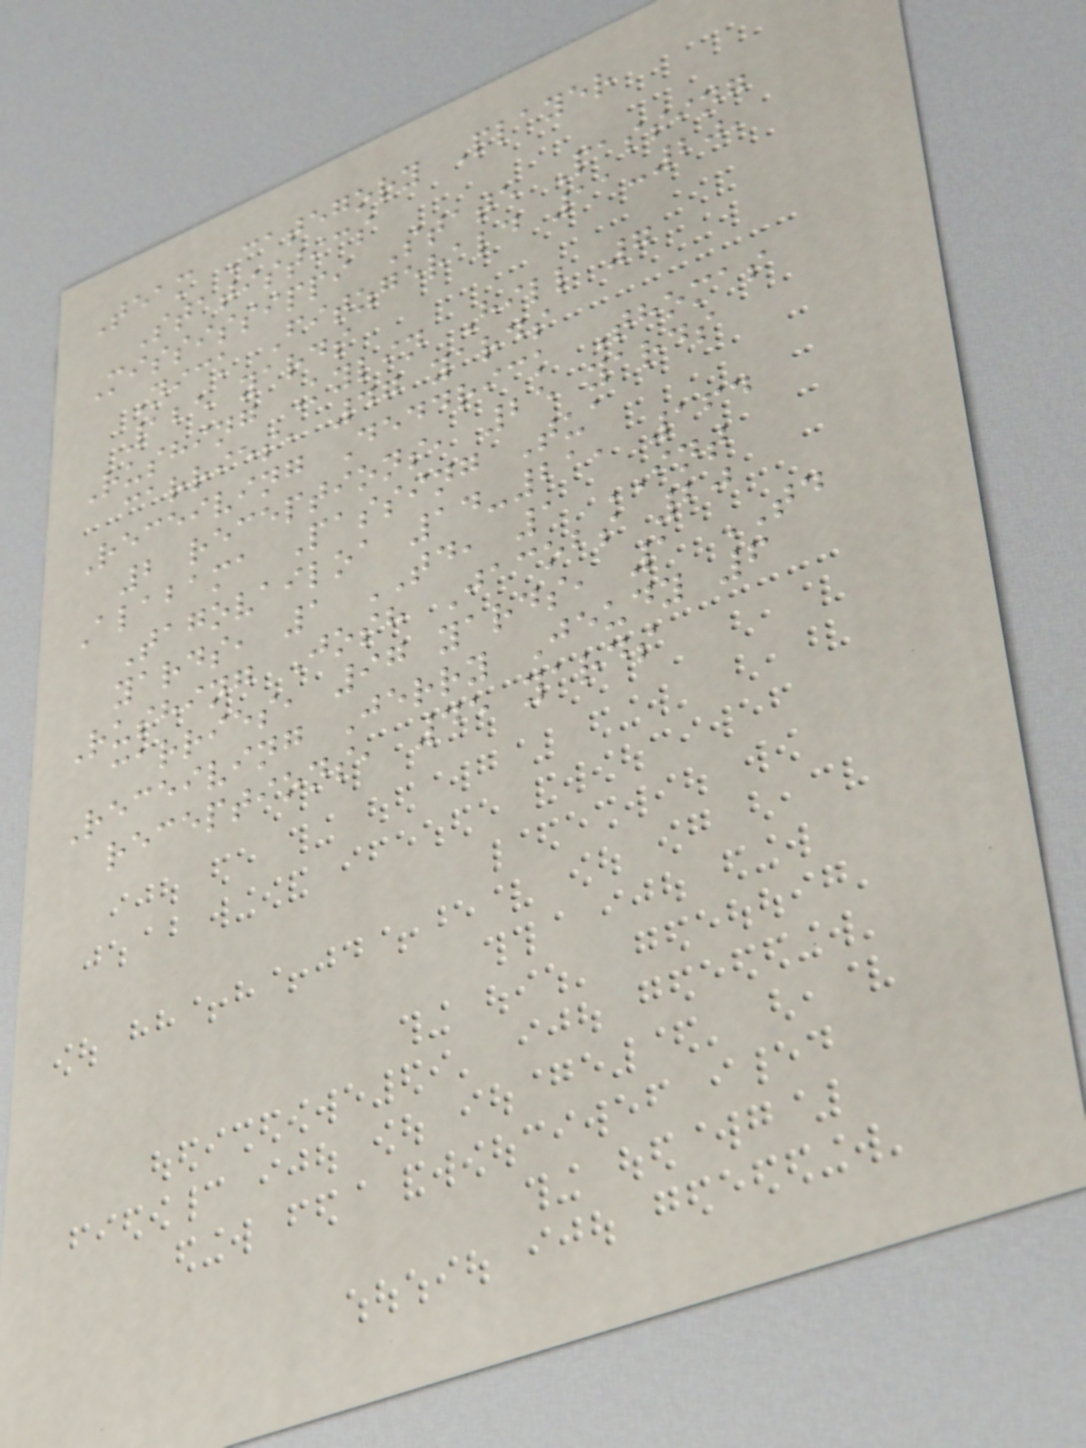Team Category Player
Statistics
Mississippi State Passing
Nick Fitzgerald 11-20,
125 yards
Rushing Kylin Hill 7
carries, 47 yards
Receiving Deddrick Thomas
2 receptions, 25 yards
Alabama Passing Tua
Tagovailoa 14-21, 164
yards, 1 TD, 1 INT
Rushing Josh Jacobs 20
carries, 97 yards, 1 TD
Receiving Jerry Jeudy 6
receptions, 45 yards
